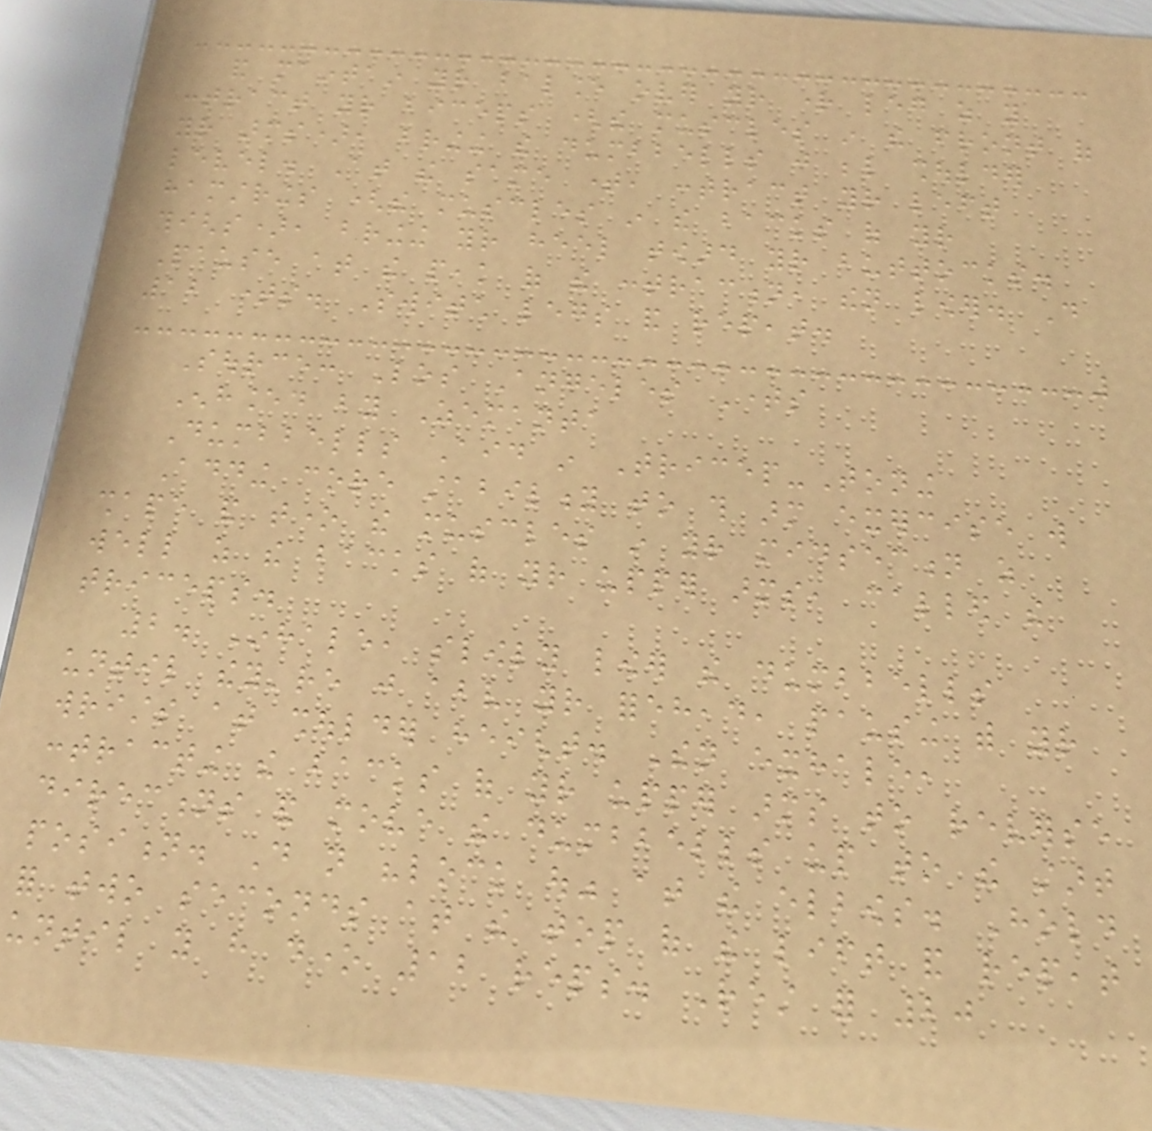and maintain your balance over your right leg as you
contract your biceps (the muscles in the front of
your arms), bringing the dumbbells just below shoulder
level. At the same time, contract your left
hamstrings (the muscles in the backs of your
thighs), bringing your heel toward your buttocks.
Pause at the peak of the contraction, then lower. Do
12 times. Switch legs and repeat.
Source: Los Angeles Times
Enhanced by Zemanta
Dumbbells Aid in Tricep-Toning
Adding core stability to this arm exercise will
shape and tone the muscles in your midsection as
well as the backs of your upper arms, called the
triceps.
2. Inhale, slowly lower the dumbbells
until they're just above your forehead, pausing with your
wrists at shoulder height. Then exhale,
contracting the backs of your upper arms to reverse
directions and move the dumbbells up to the start
position. Do not "lock out" at the elbows. Hold
for two seconds at the top of the lift and repeat
until you have done 12 reps. Rest for 20
